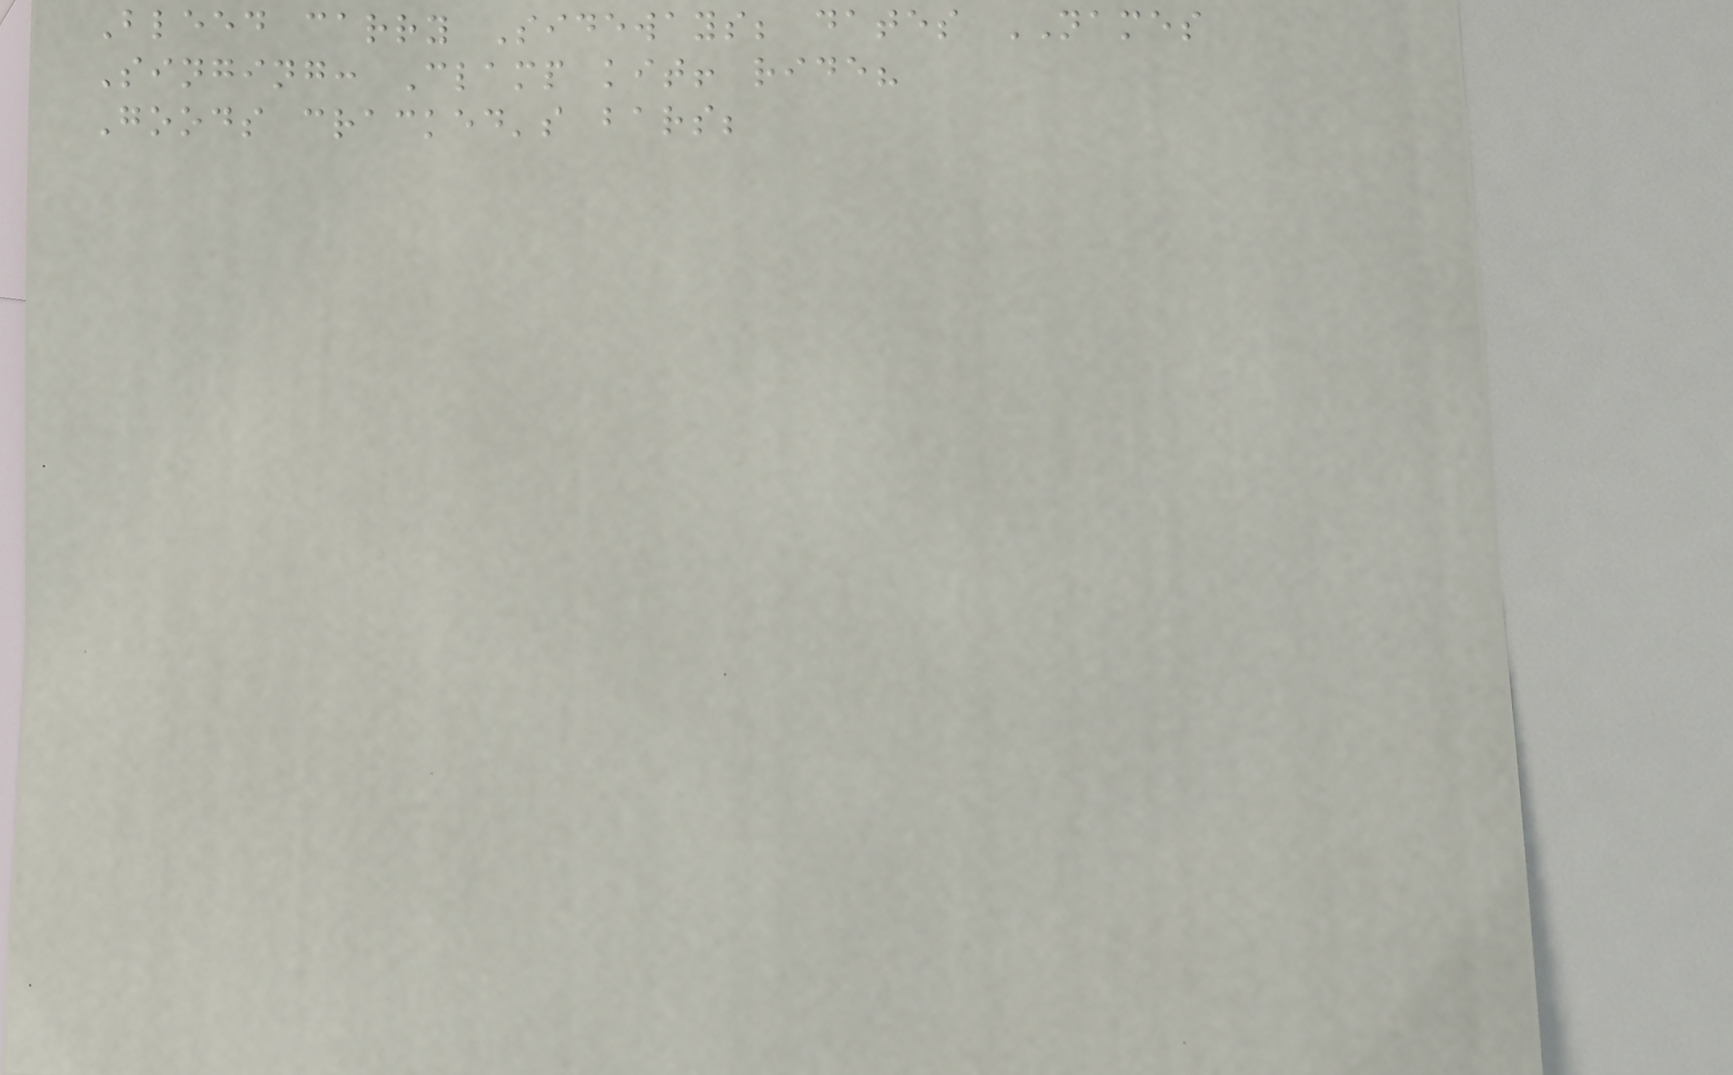Bleed carry Sideways; dates NAMES
Singing: Clamp kit! ride?
Goods cracked's bars;
